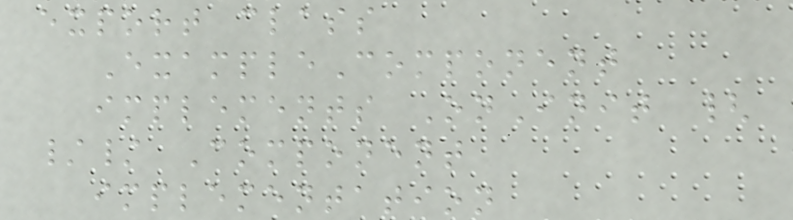export class
ExampleComponent
implements OnInit {
// Component
implementation
